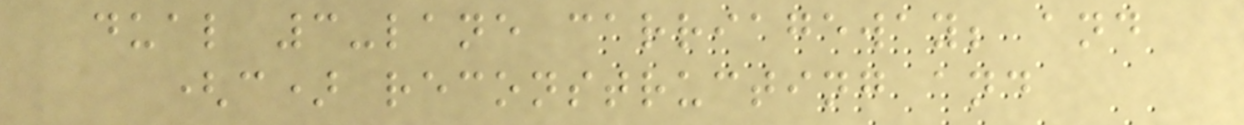dual 3-lane carriageway; and
(c) reconstructing and
